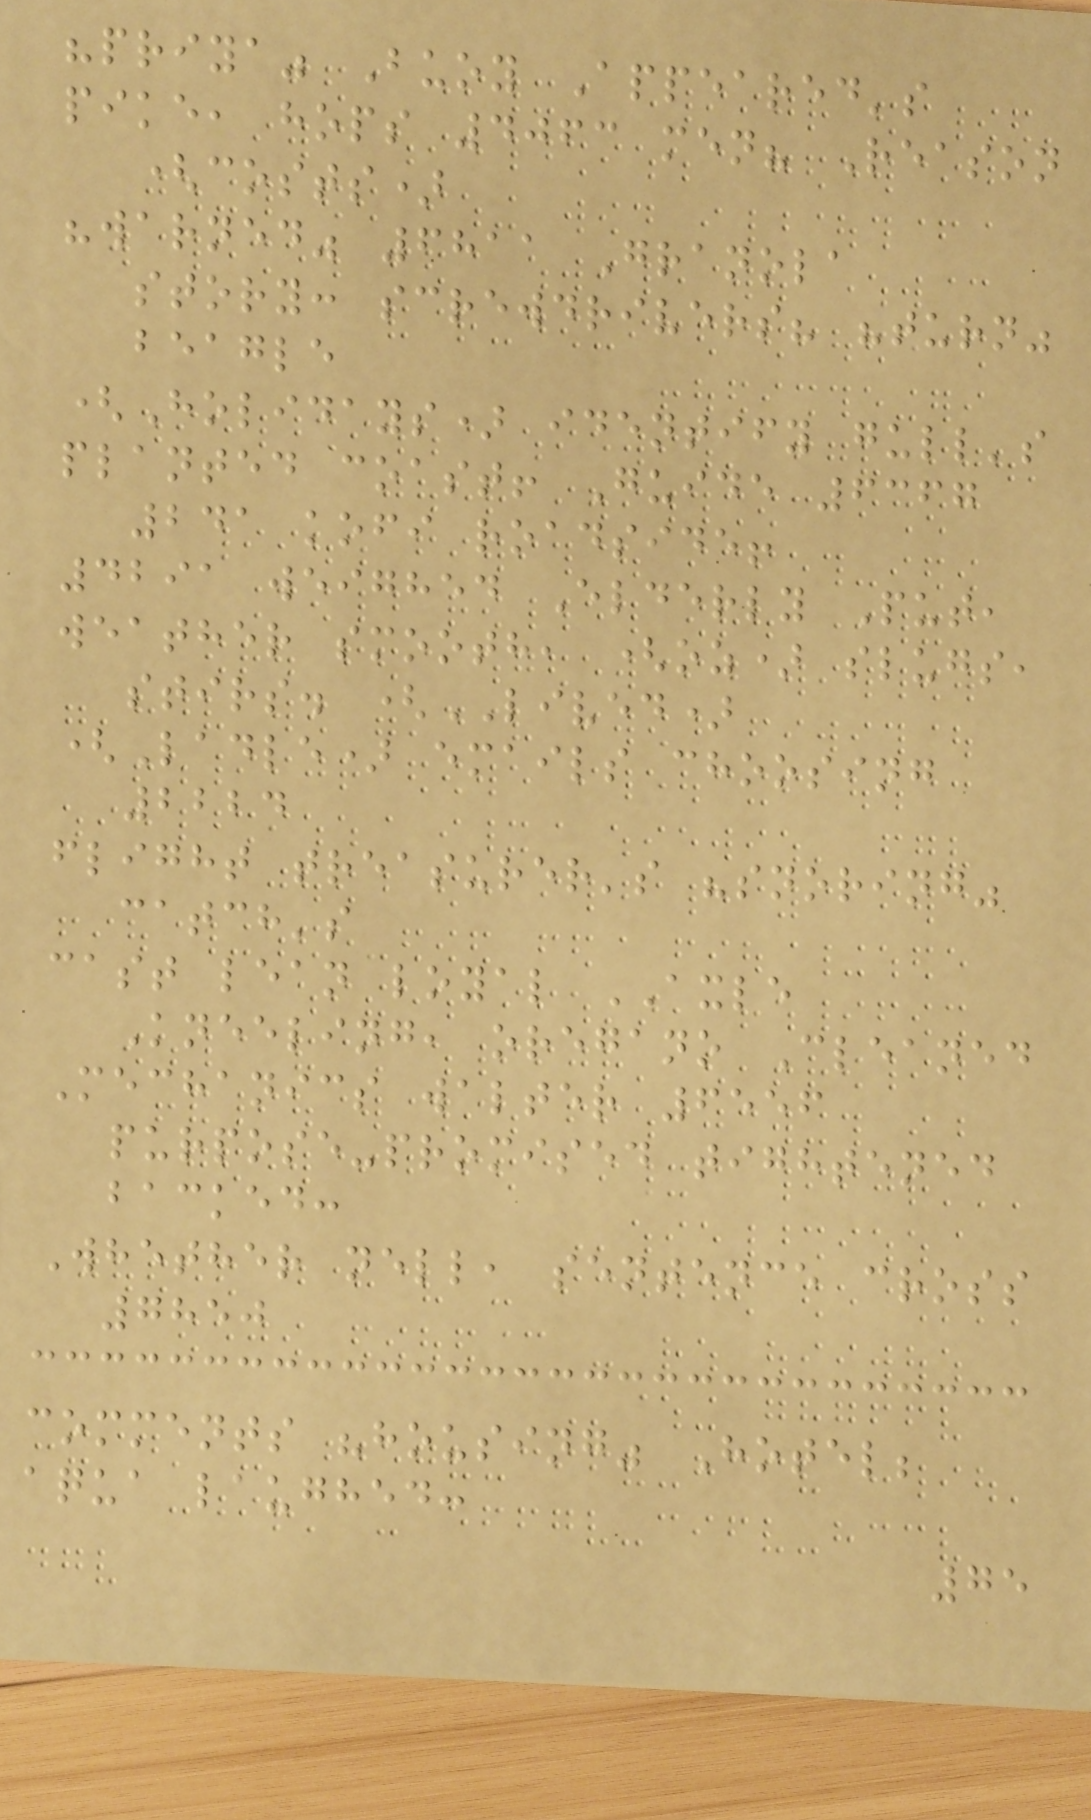"priya" Buoy Appeared's
pike, hops 4063 men? Reason
(costs)
"warned" 6811 Granola
story: screwdrivers? "turn"
beagle
(Holidays) identify gull's
planted coast! Guide 6367
241 kofi roadside!
4291 weighed Elderly Put,
weather smooth, (oz) slugs,
stirs. (LIVED)
(Ladle) emails choosing
2224
flight treasurer's "snoring"
catch's
cast lean loyal AXLE
Kneeling, oregano Cleaned
Mechanics walter 6556
purpose-promised tightened
backed:
Whether nell, sentence cross
7850
comments "housing" Hotel;
aqua laughed:
75
